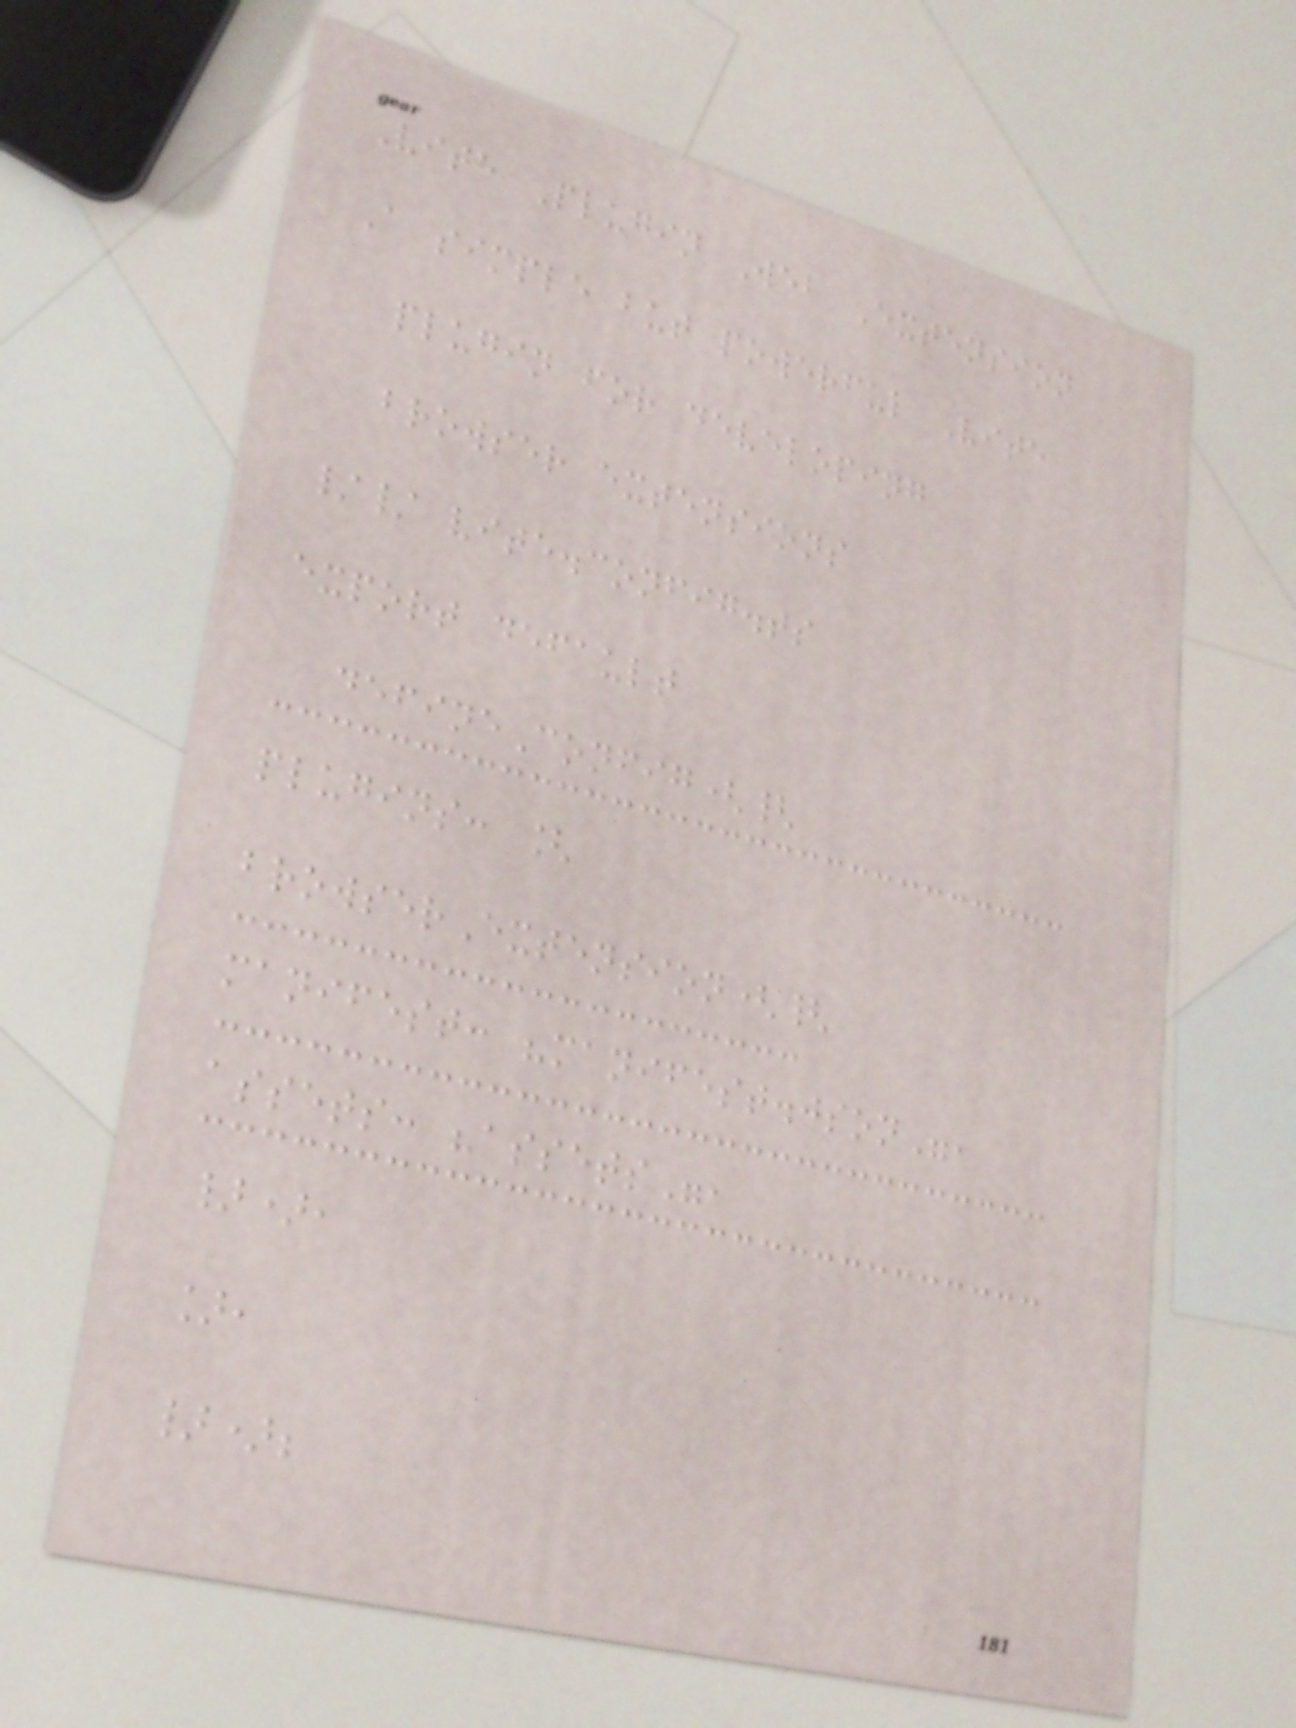Vite Plugin Web Extension
A simple but powerful Vite
plugin for developing
browser extensions
// vite.config.ts
export default
defineConfig({
plugins: [
browserExtension({
manifest: "manifest.json",
assets: "assets",
}),
],
});
